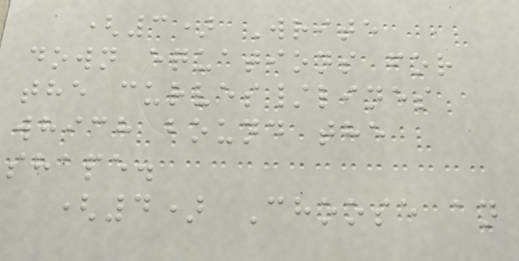(3) Write
down equations for
the curves/lines
which bound the
shape.
(4) Choose an
